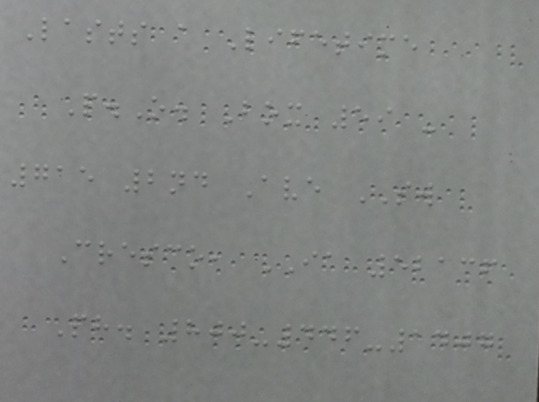Lasts a Lifetime
P.O. Box 59 -
715 2nd Ave SW
Cresco, IA 52136
Ph. 800-446-1407
